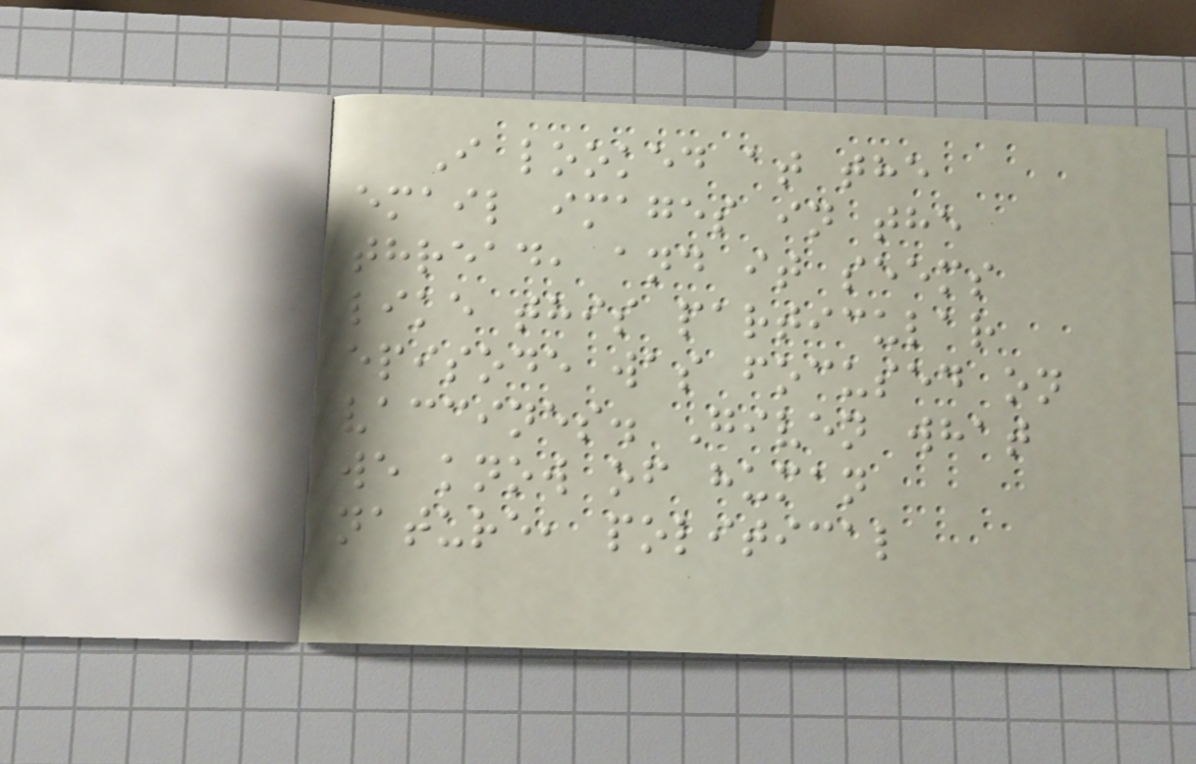I looked at the
email images in the
thread, and it seems
like this particular
episode was focused on
vaccines. Given what
we know of human
nature, political
